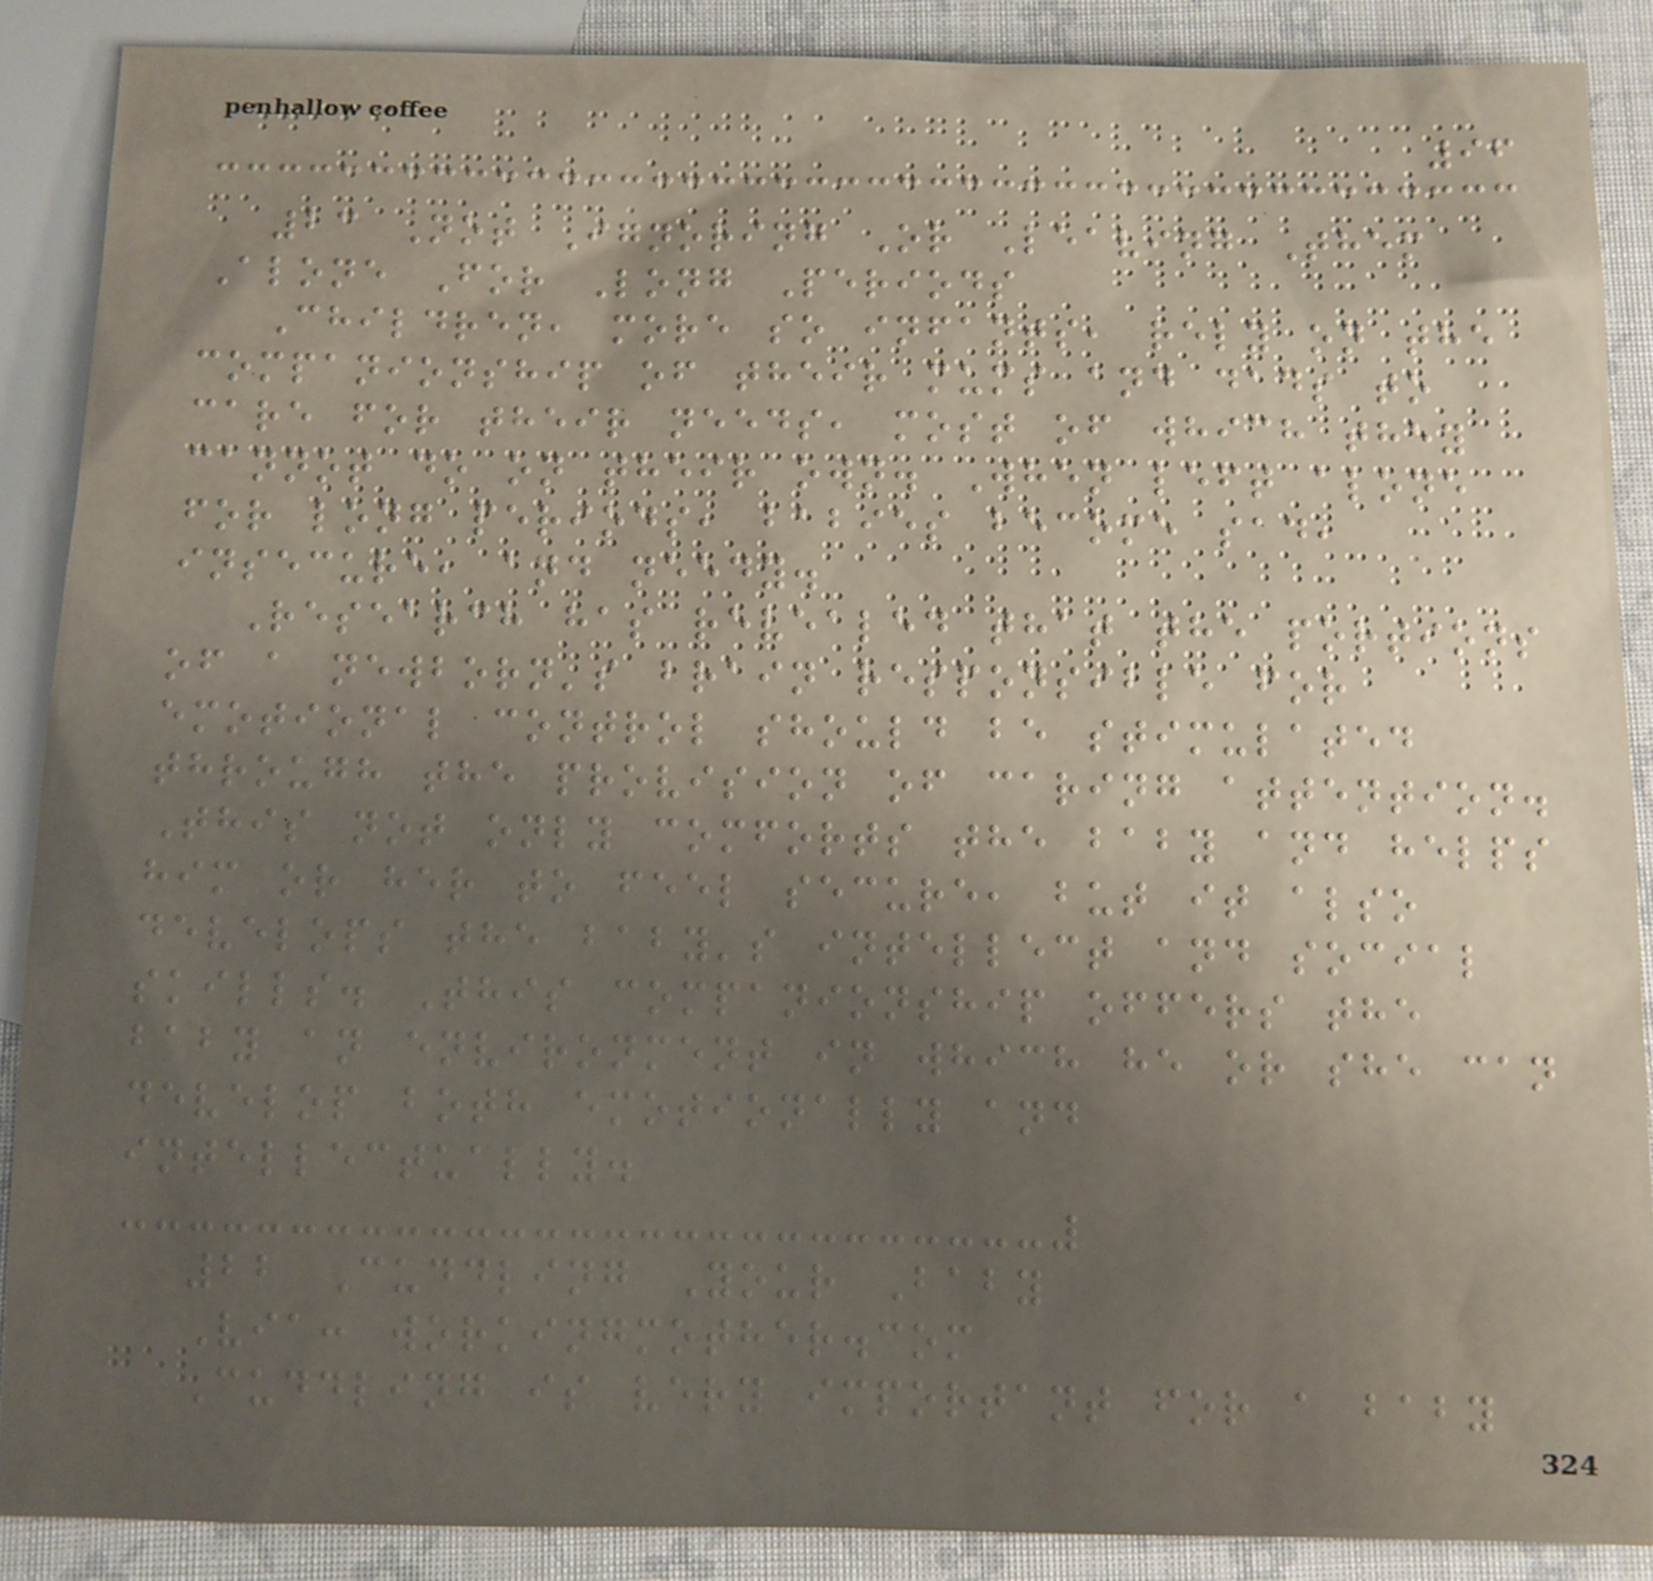96
23 Not Ignoring Or Leaving Them
Alone For Long Periods
Children, more so infants, rely on the
companionship of their mums and dads to
care for their needs, most of which they
cannot do on their own. When left alone
for long periods, babies become sad,
insecure, and needy.
Research has revealed that the portions
of a newborn's brain responsible for
emotional control should be stimulated
through the provision of caring attention.
This not only comforts the baby and helps
him or her to feel secure, but it also
develops the baby's intellect and social
skills. This companionship offers the
baby an environment in which he or she can
develop both emotionally and
intellectually.
22 Cuddling Your Baby
Via: workingmother.com
Cuddling is very important for a baby
